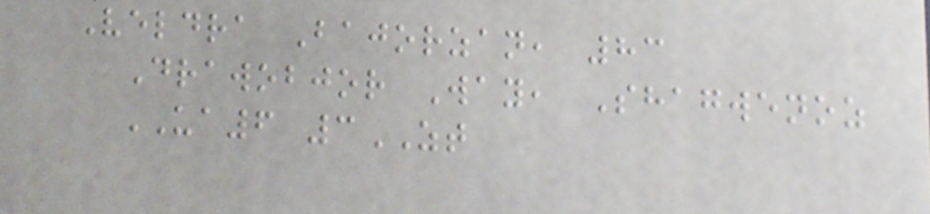Veldra Bajorzan, 83
Drawobjor Way, Shagwenoz
UA6 3ZT
